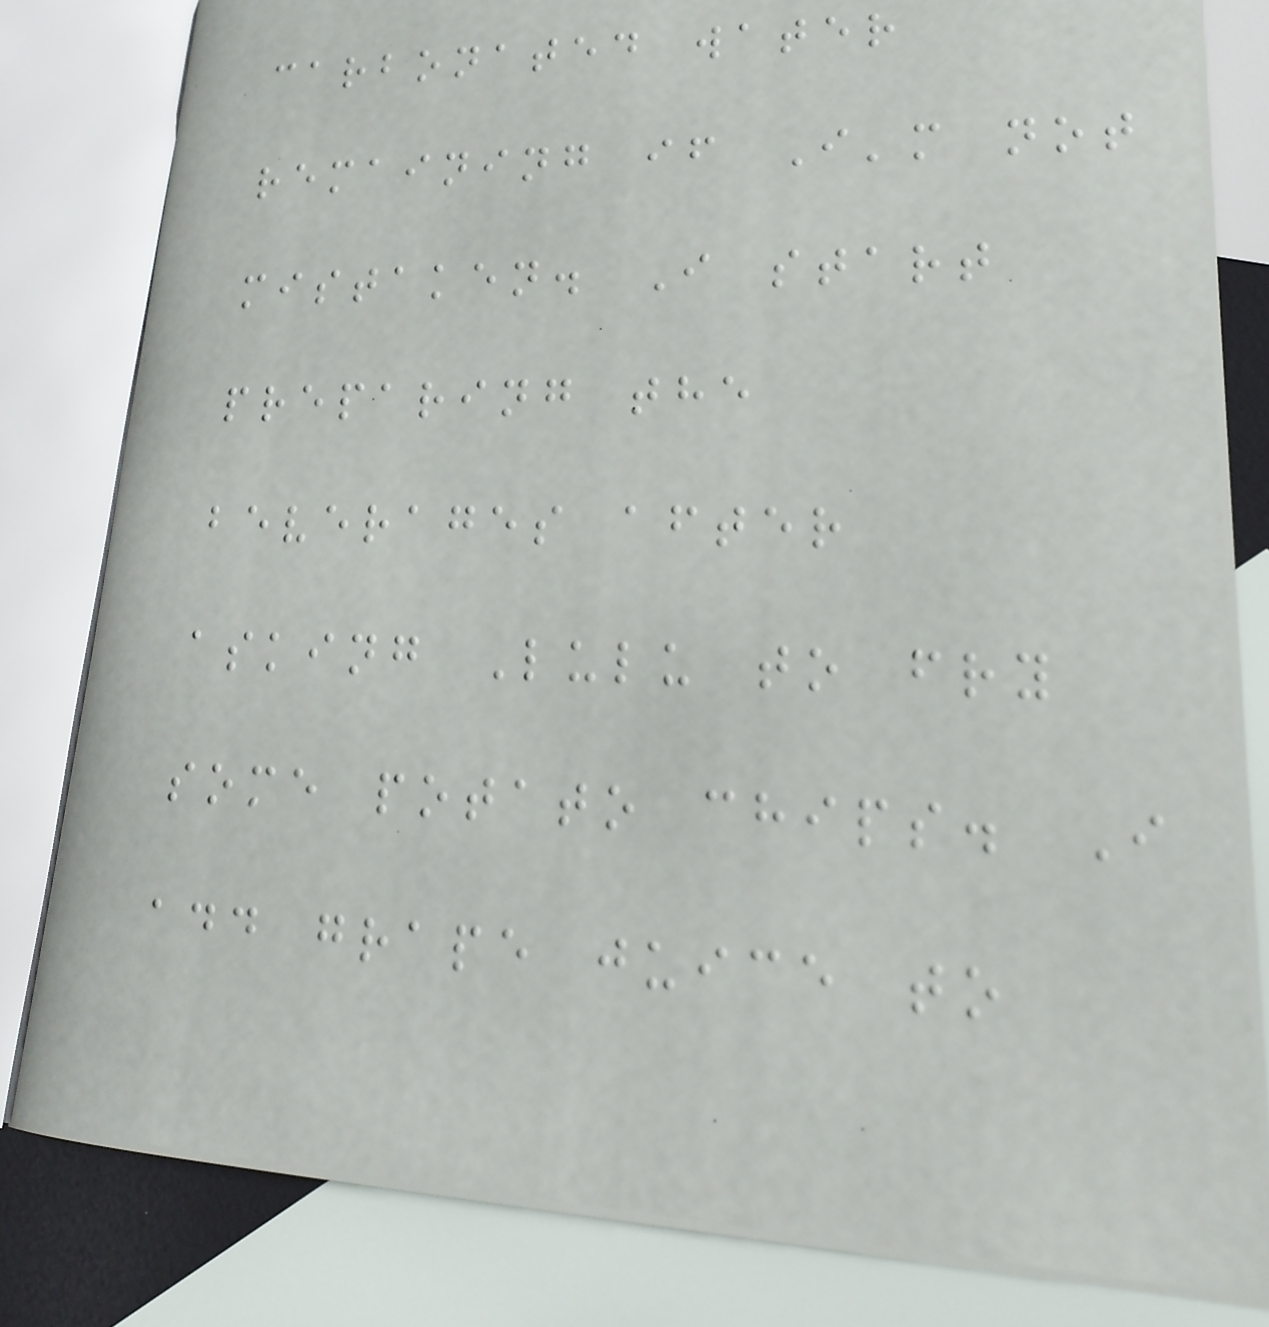carbonated water
remaining if I'm not
mistaken. I start
preparing the
beverages after
asking Lulu to fry
some potato chips. I
add grape juice to
